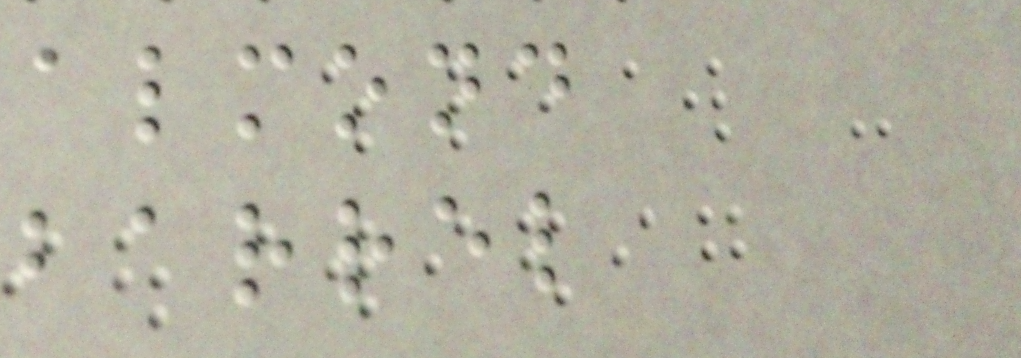almond
barrel
